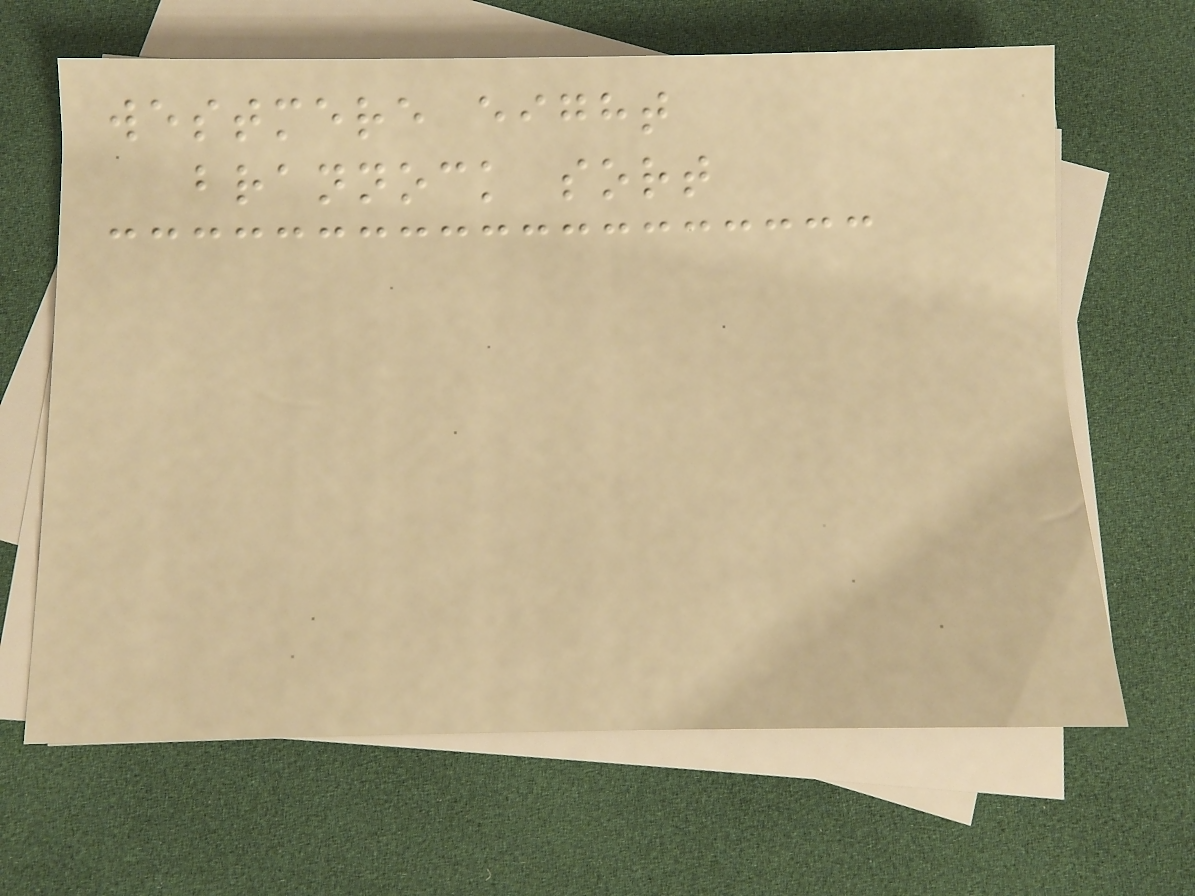westmere eight
brannock sort
